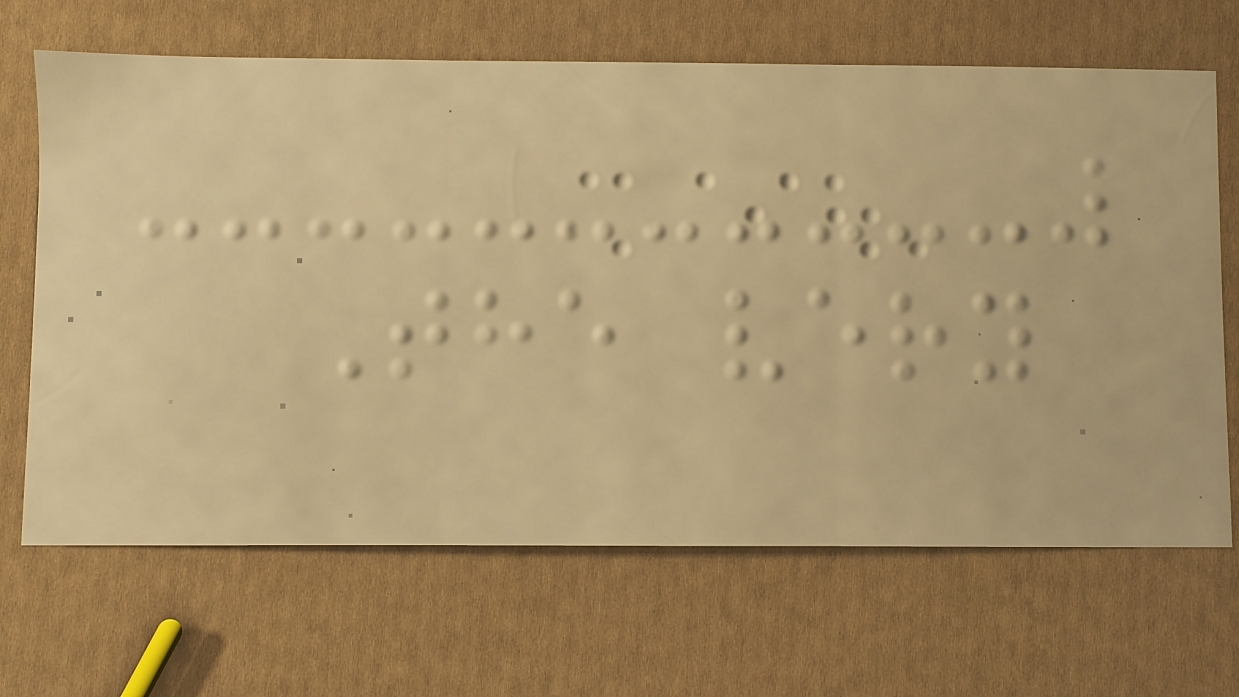The very
